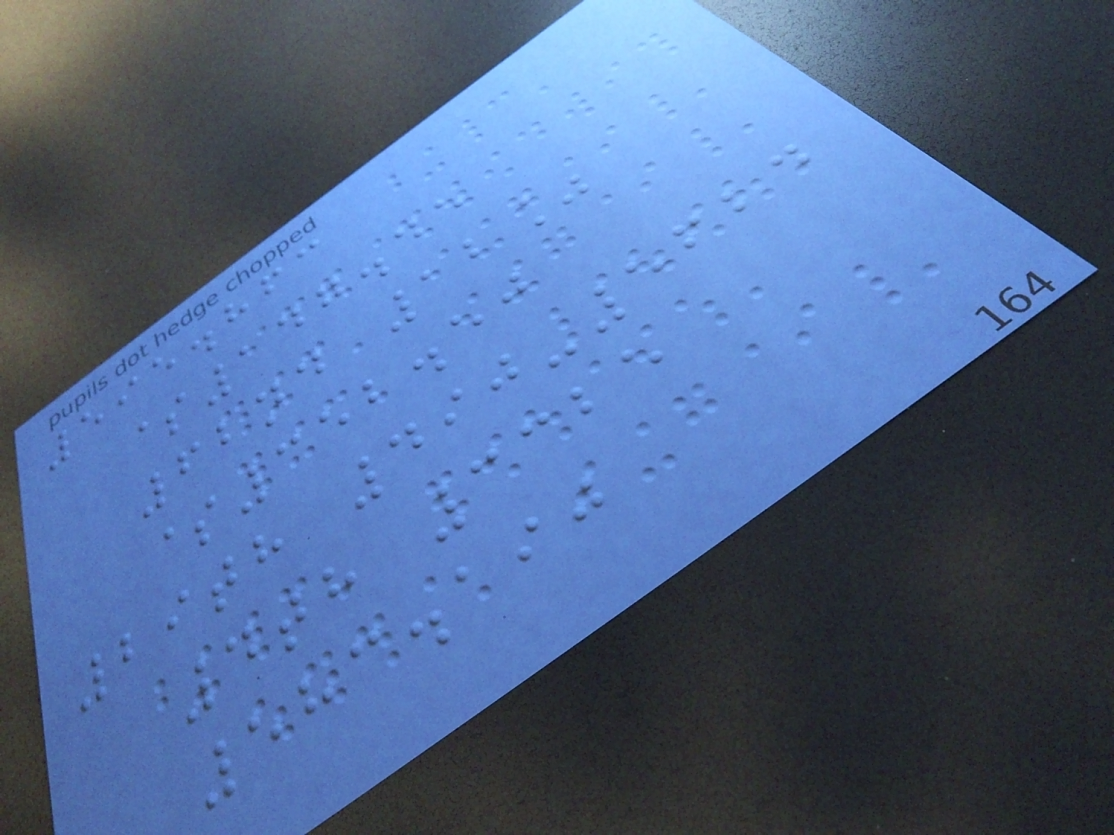595.863
$147.45
62nd 12%
$352.50
29th 490-5624
4th 3325
583.190
